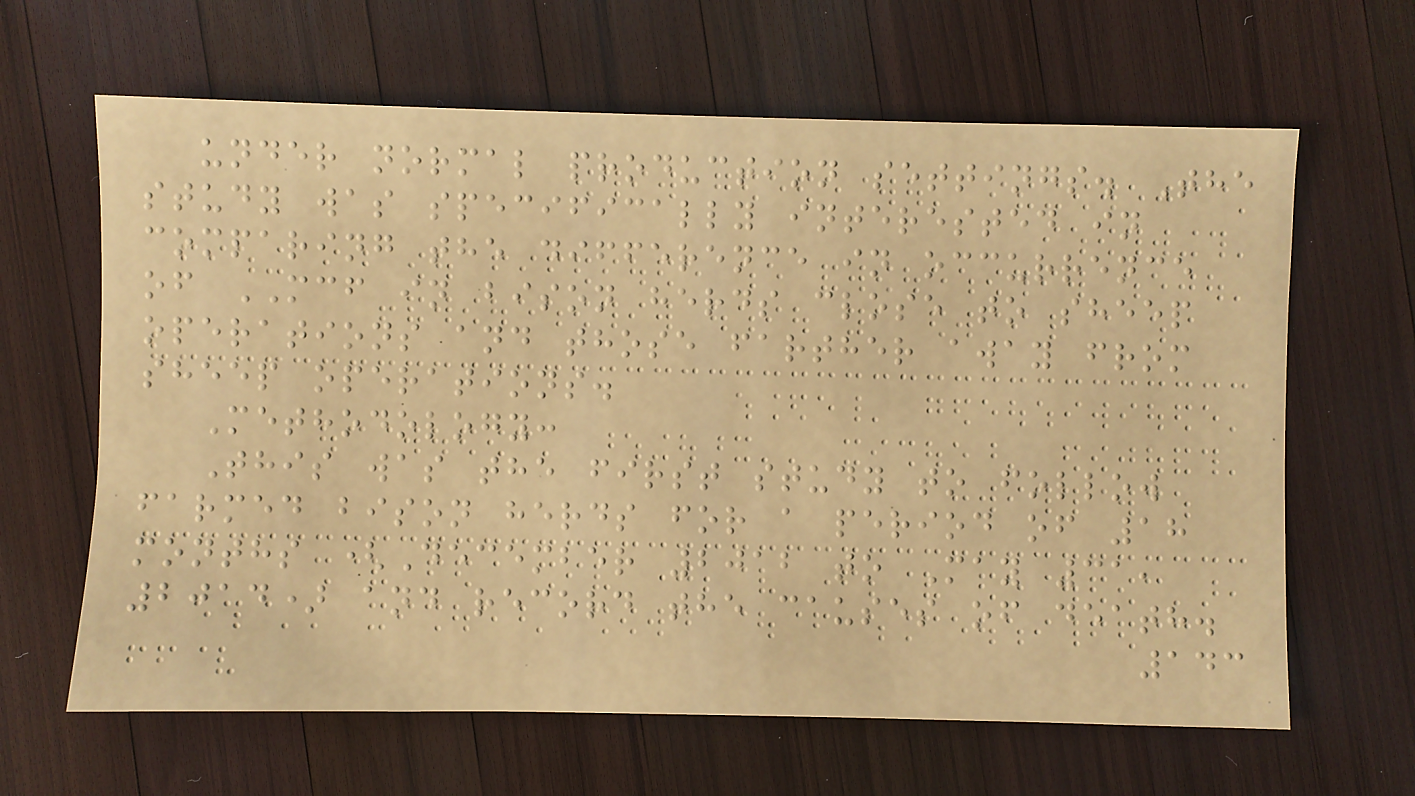under normal production settings. The
study was specifically interested in
comparing the difference in occurrence
of MCF in bison herds close to sheep
operations and those farther away from
sheep operations.
Methodology:
This was the first study to follow
farmed bison herds for a period of 18
months (December 2012 to May 31,
2014) and record the causes of death.
143
